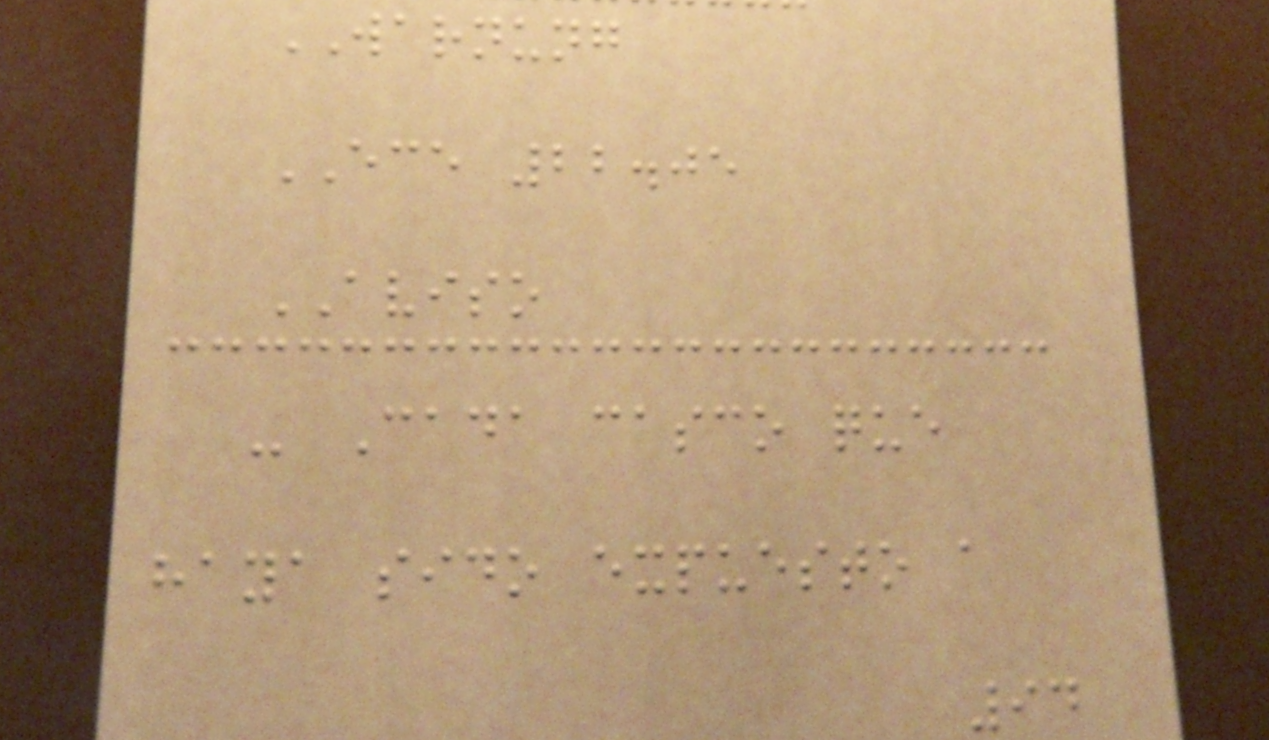WARNUNG
ECE 22.05
AVISO
- Cada casco que
haya sido expuesto a
94
